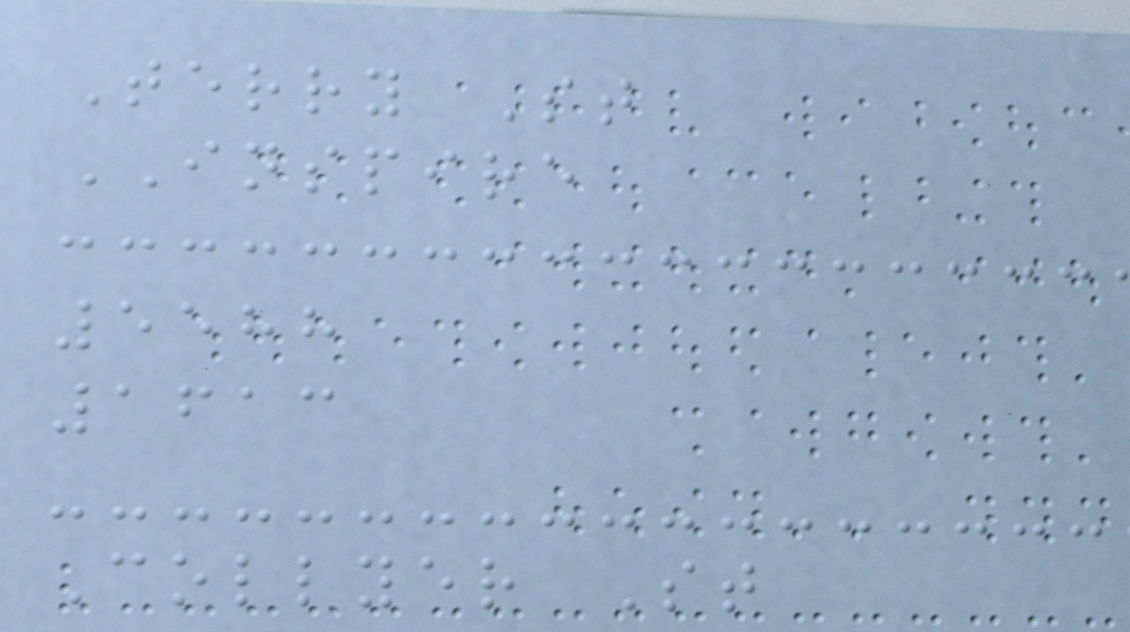Terry St
INSPIRE
5588
1613
Collyer St
